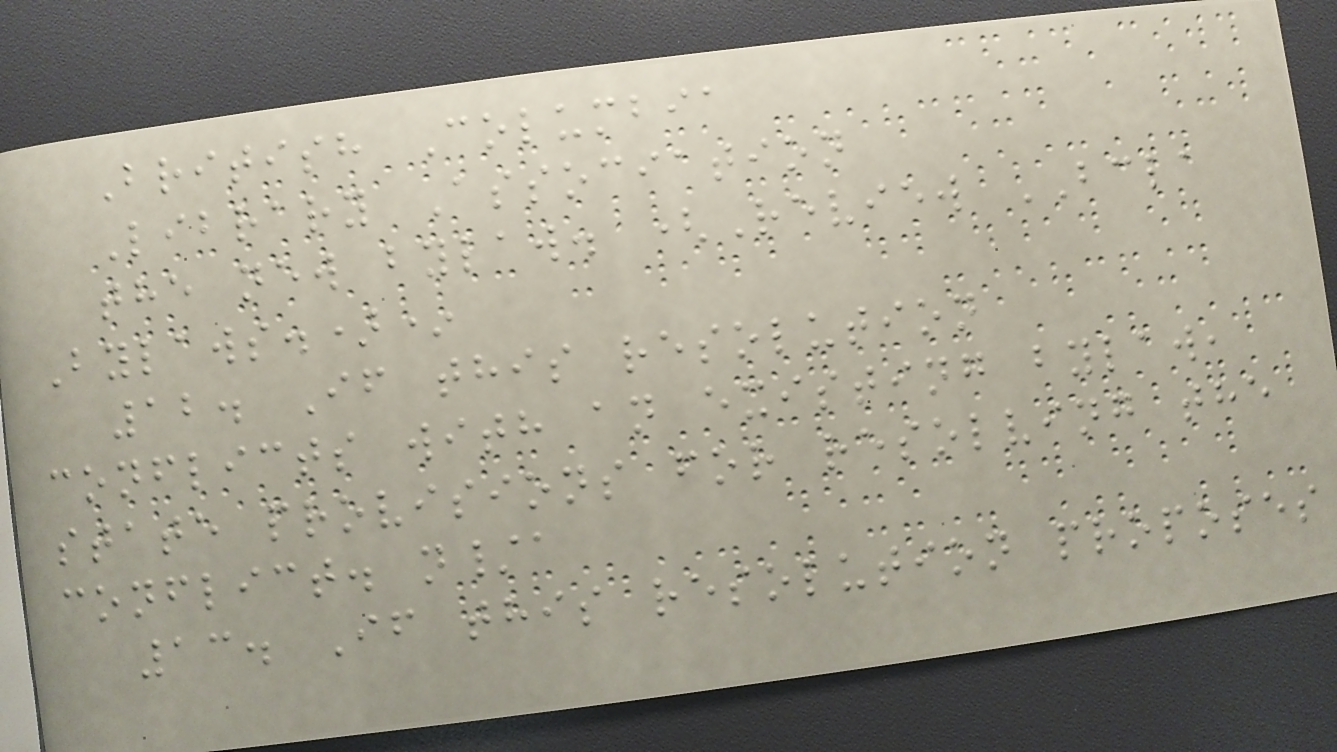British Columbia
Library Association
the new bylaw. (Review BCLA
Bylaws.)*
12. If this resolution
conflicts with an existing bylaw,
state provisions for resolving the
conflict. n/a
13. If this resolution proposes
